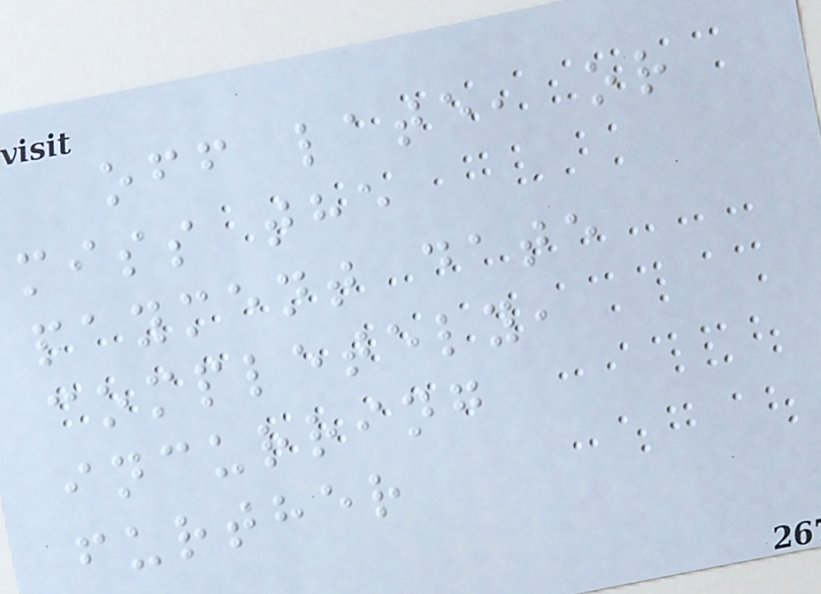off late, or
miss the
payment date
completely,
incurring
further
